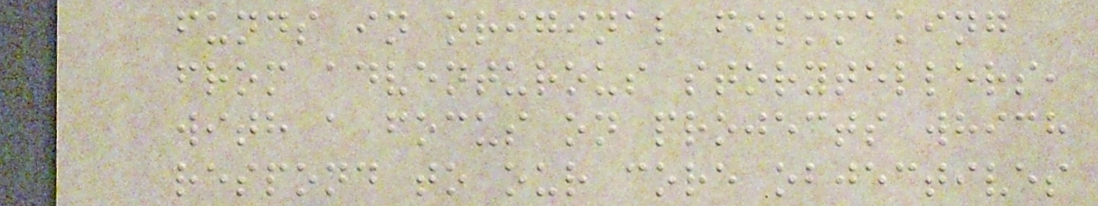funds in original filmmaking
from adventurous storytellers,
with a focus on projects which
respond to our core objectives
